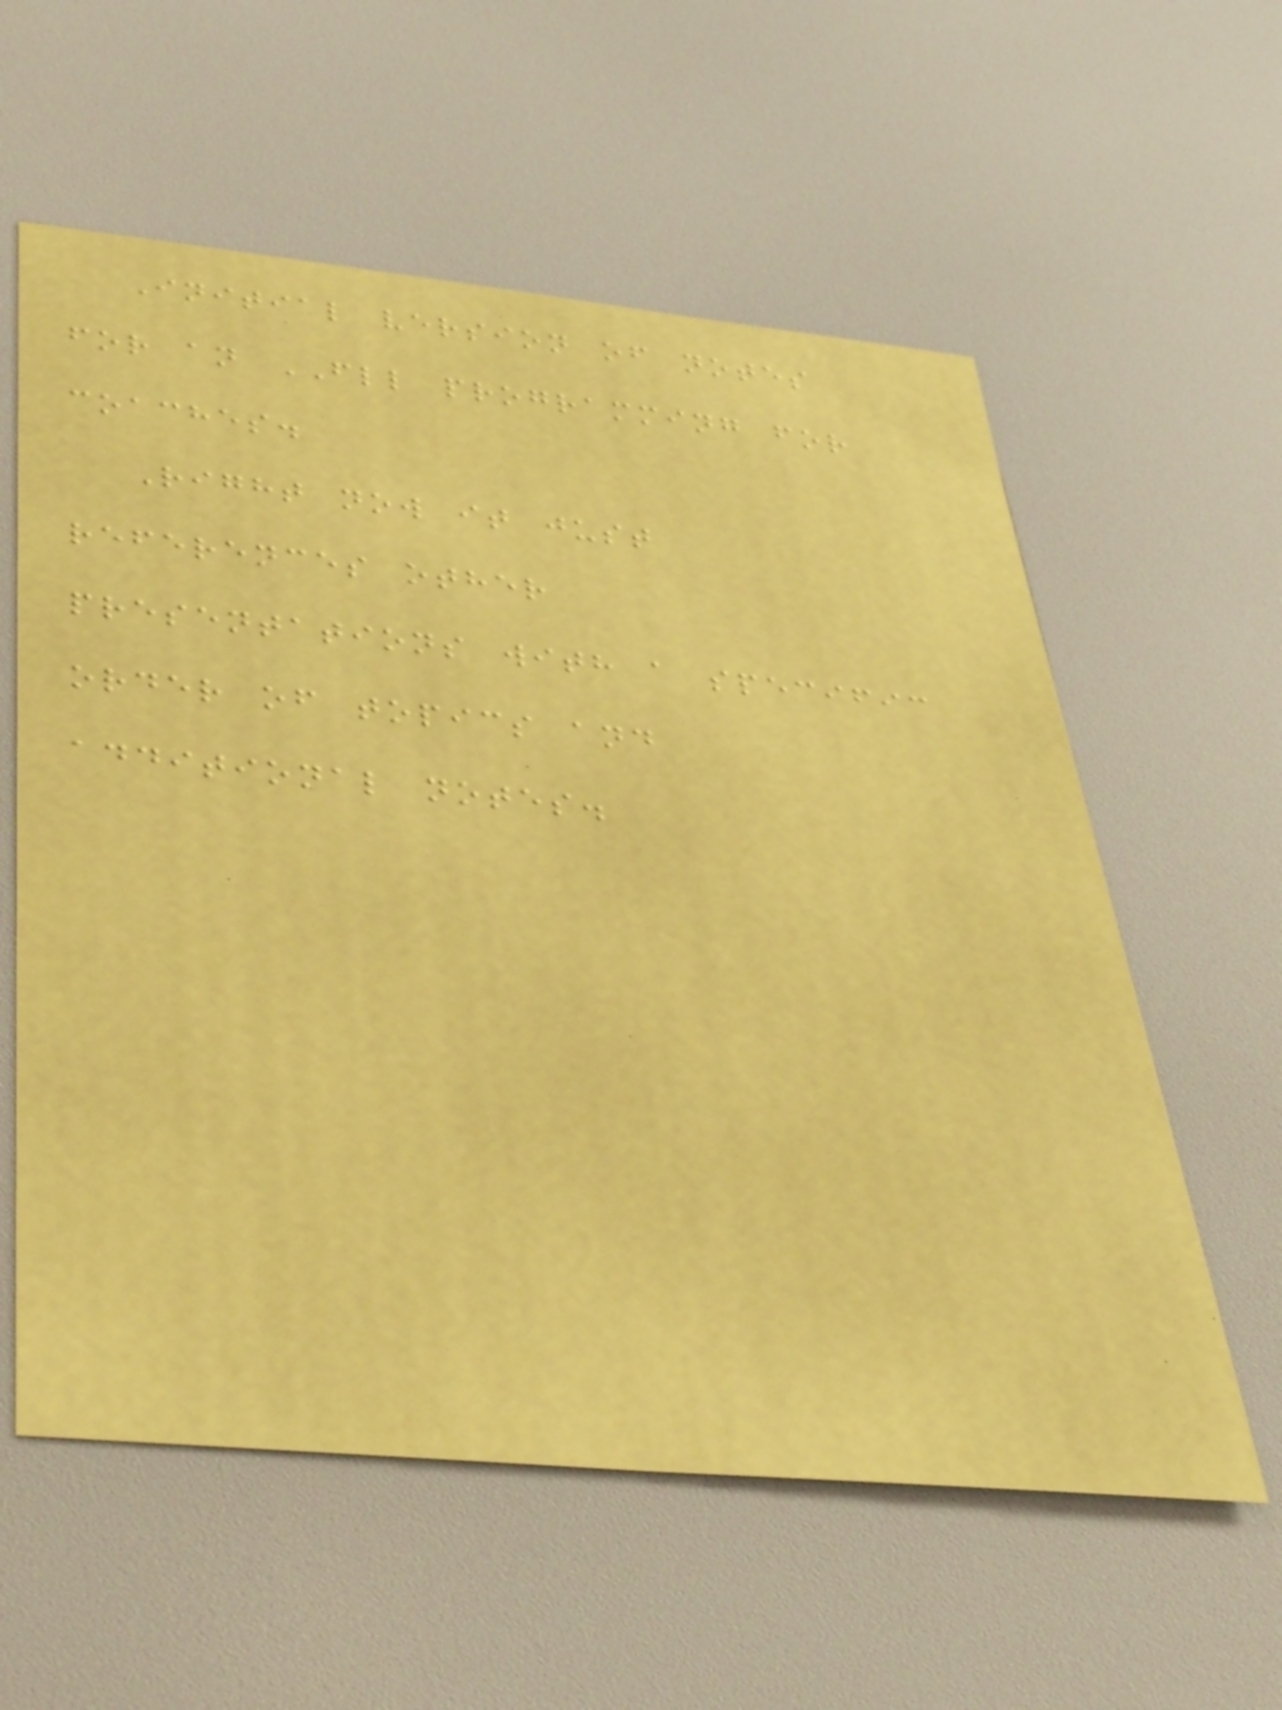Initial version of notes
for an FLL programming for
coaches.
Right now it just
references other
presentations with a specific
order of topics and
additional notes.
